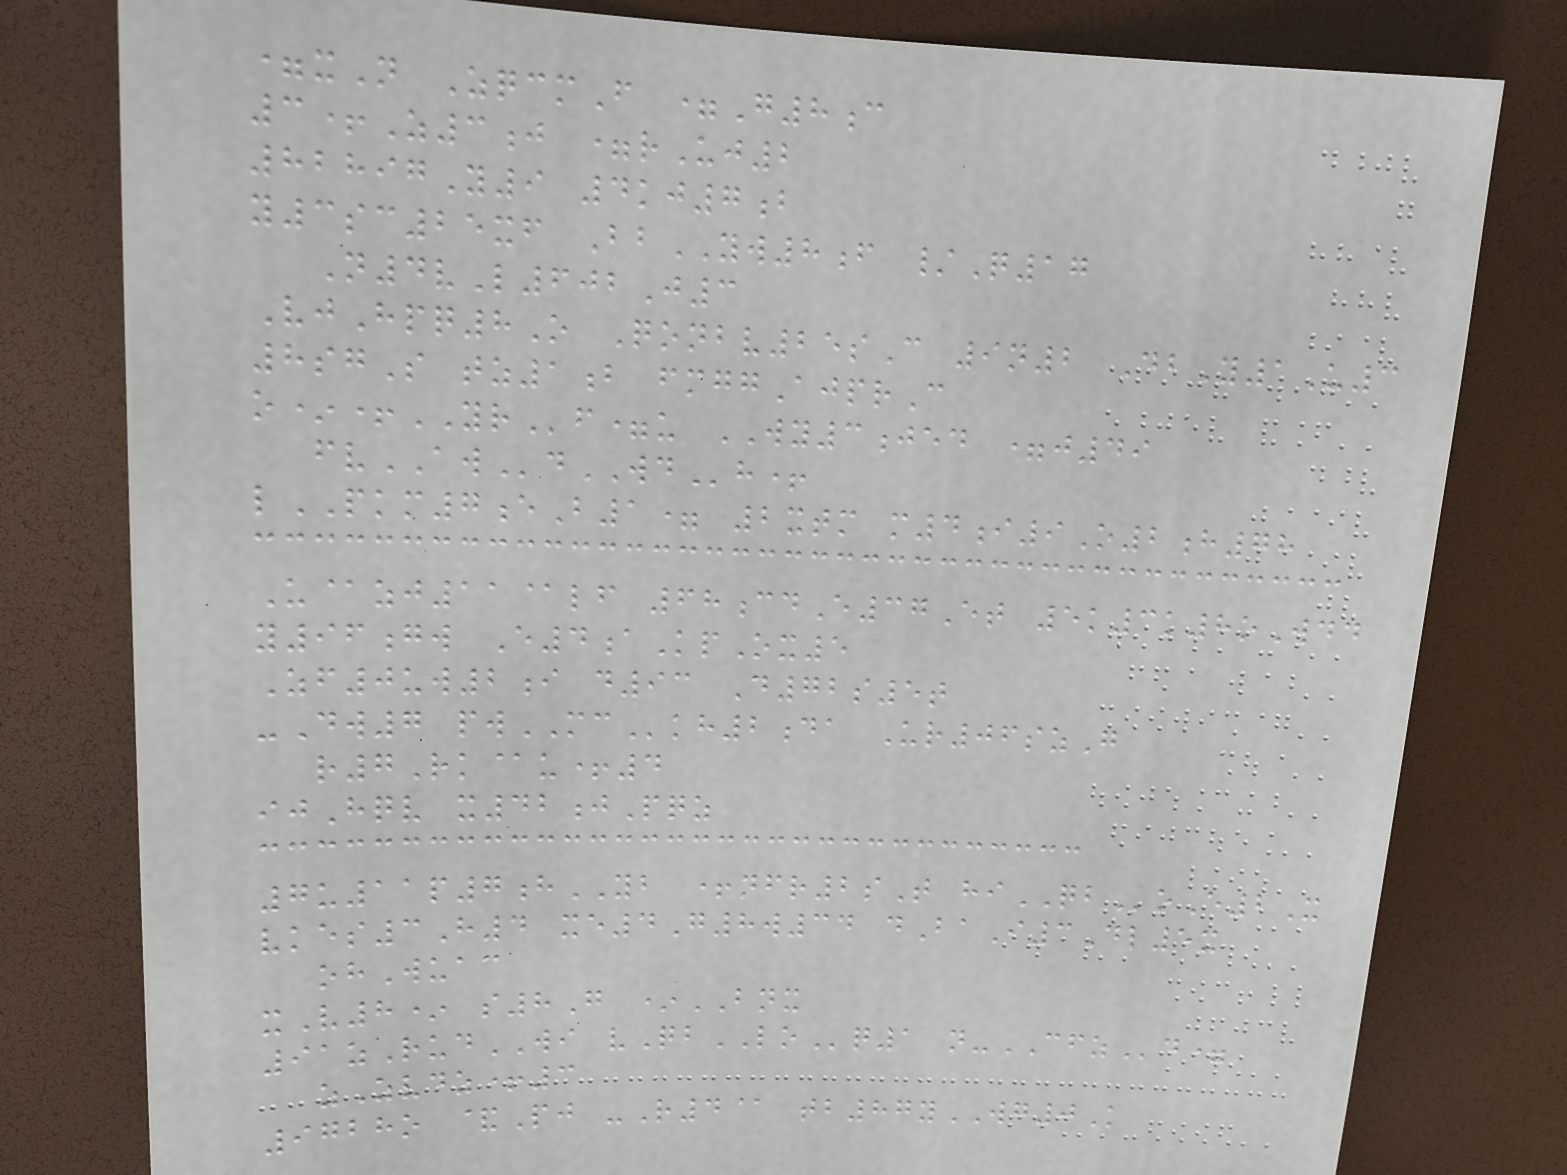=xN ZqcmF =G8c
3+Z3j =rUj2
82897Y9 4kj7b
y3sc25xf BbYW8f /Q17
N4vL602J3
VjHpq8O Qonbv25sC 9n2 DbY1U3
8sgS tz1b fmggAjprC
o*+YRf=u WY3jed =j49
fvAWdWDh+
lPKM7eB1= 2xtm m4i9O2h78
U@zj11@lf 68cdE37Et 5k3k8oWdd
y96gw E4aKpOx5
Zf0uw2i d93 D72s5t
-Dw7 pwMCkh2da Ur06szG
r7Rk@u+4
ijHqv x42jPqz
7u11p7hYB +nfr2sT hiQBoE2X
vkes3H4 xe4G8w34 dBaI3Dl5x
ohWuac
xV8* s8G *BNX
91zRudWI vQbLOq1 n-CFZd=
zZvdz+3
9728o &Pj -R4@ tb87yWG0K
